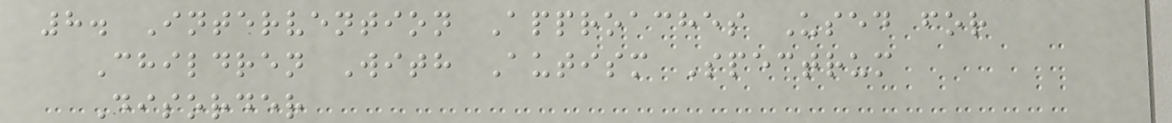8. Intervention Approaches Used for
Children With Autism Spectrum
Disorder
